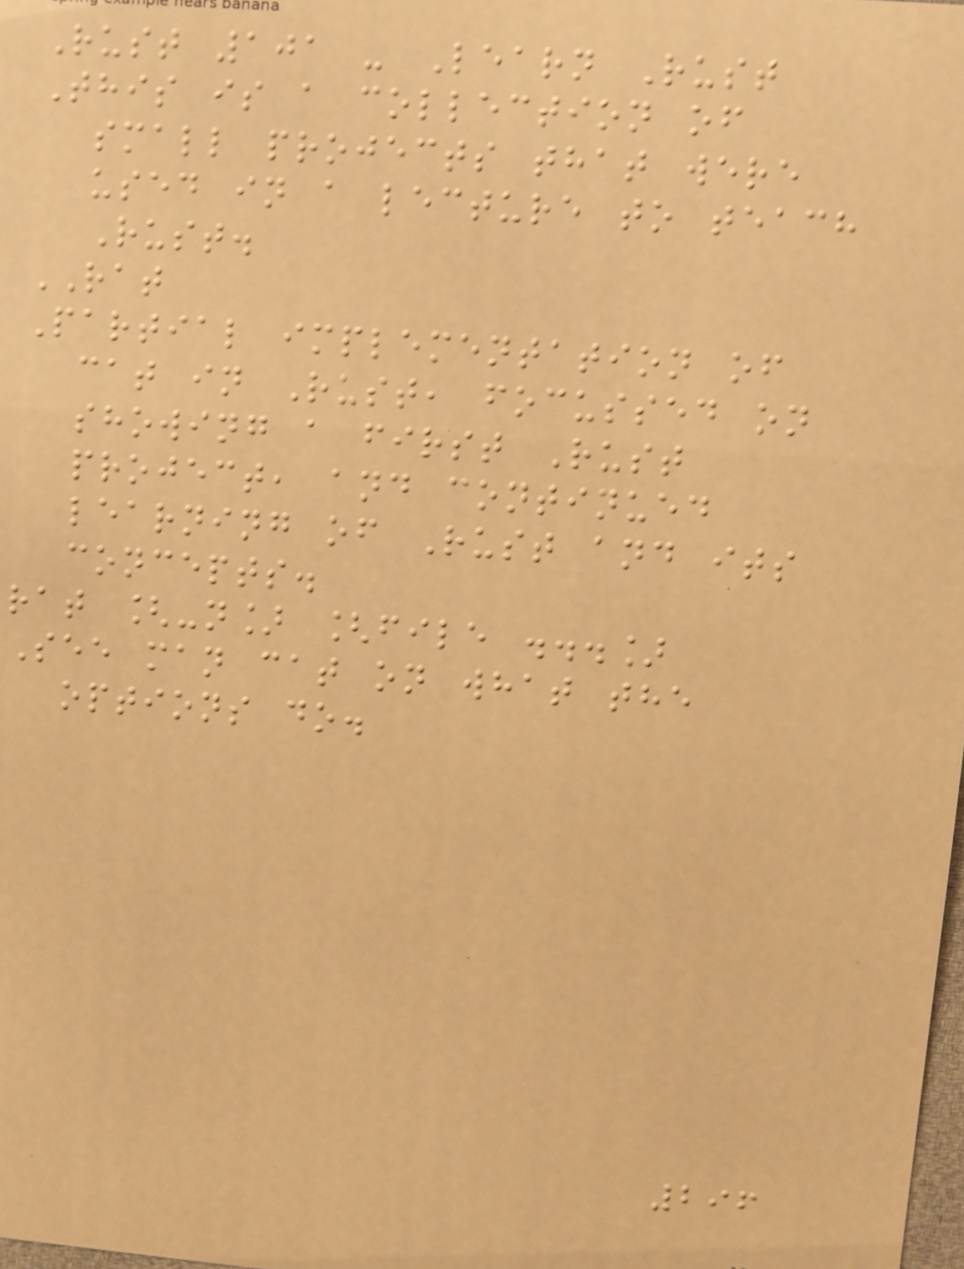Rust 101 - Learn Rust
This is a collection of
small projects that were
used in a lecture to teach
Rust.
RAT
Partial implementation of
cat in Rust, focussed on
showing a first Rust
project, and continued
learning of Rust and its
concepts.
rat [-n] [file ...]
See man cat on what the
options do.
296
